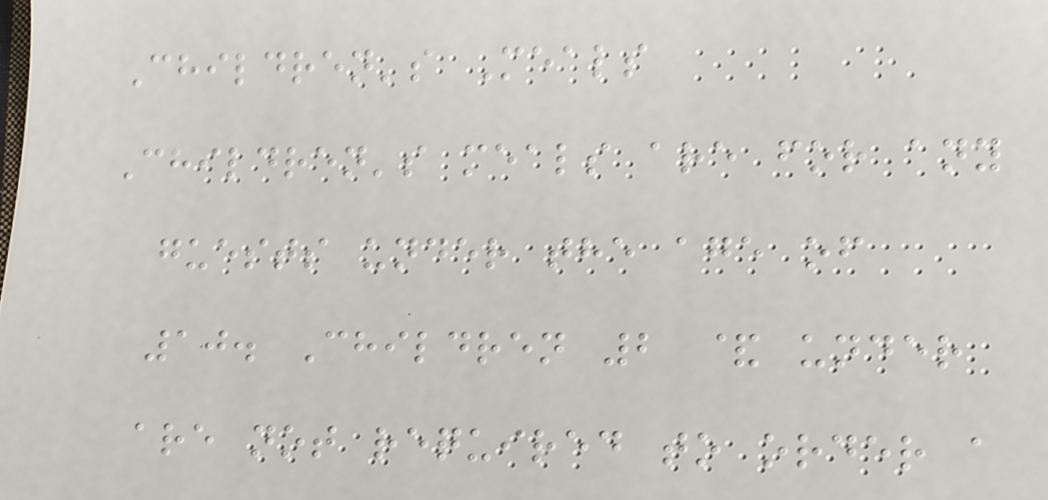Children's Meals
Children's meals are for any
guests under the age of
10. Children 2 & under
are not required to order a
